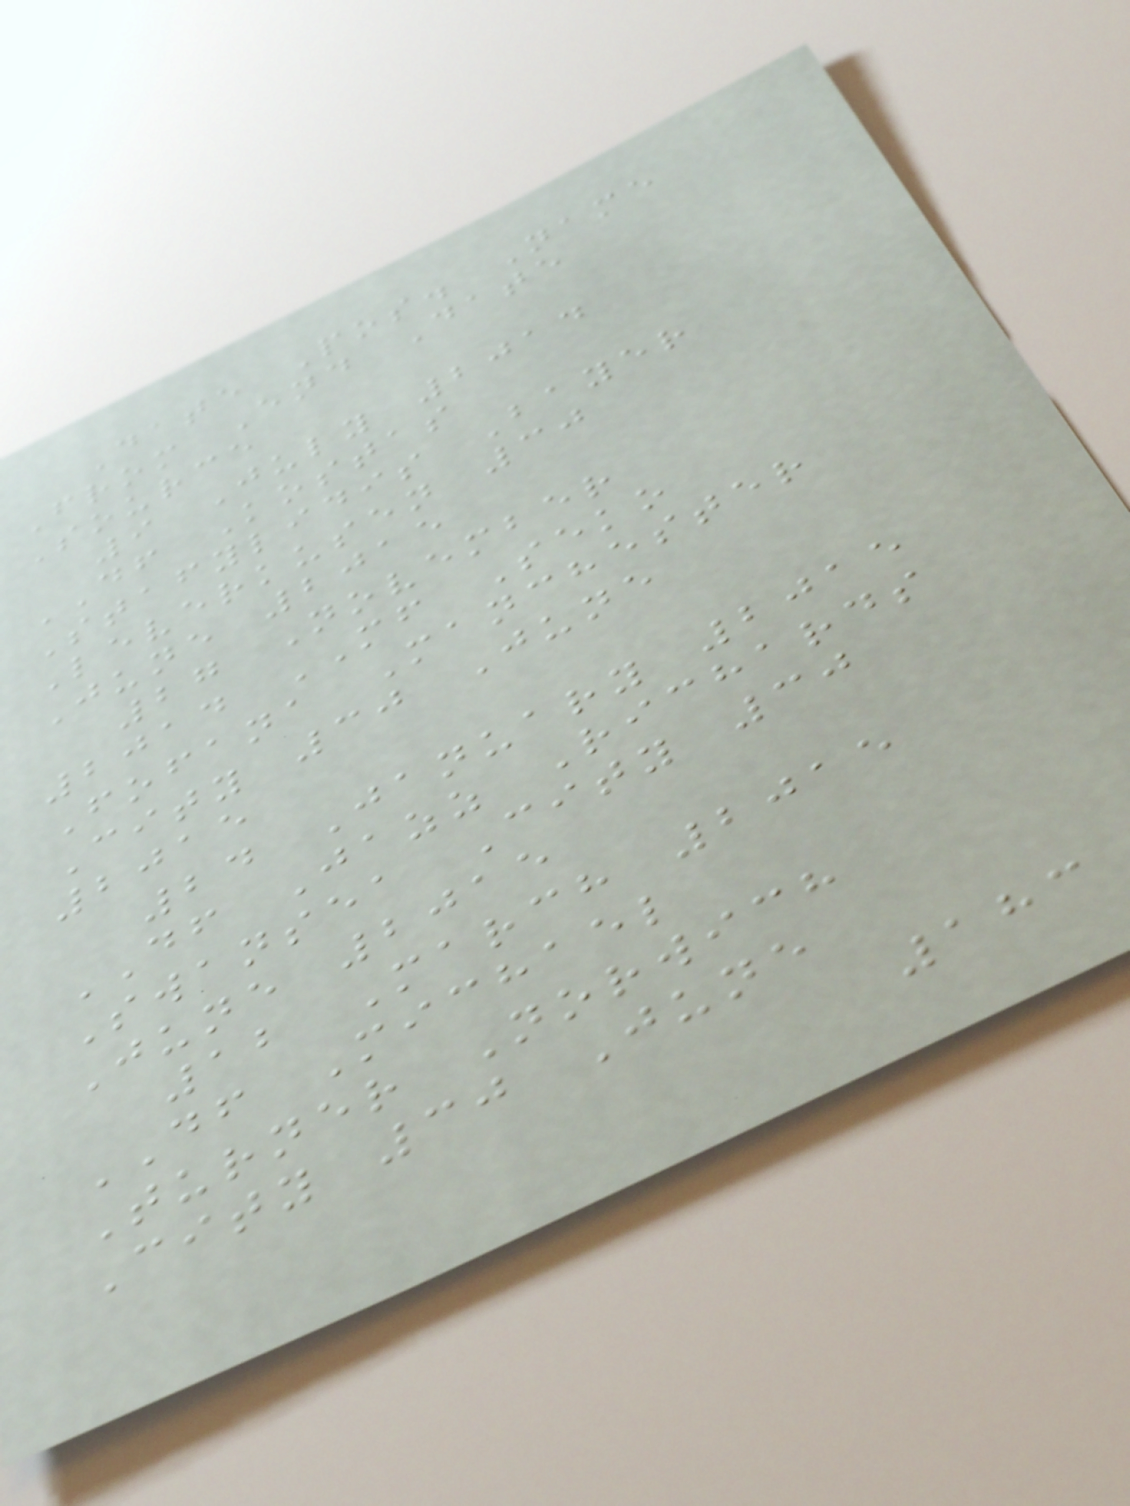Date Pos. Name
From End Date
Source
9 July 2014
DF Kostas
Stafylidis Bayer
Leverkusen 30
June 2015
27 November
2014 MF Seko
Fofana Manchester
City 30 June
2015
24 January 2015
DF Jazz Richards
Swansea City 30
June 2015
12 March 2015
DF Michael
Turner Norwich
City 30 June
183
